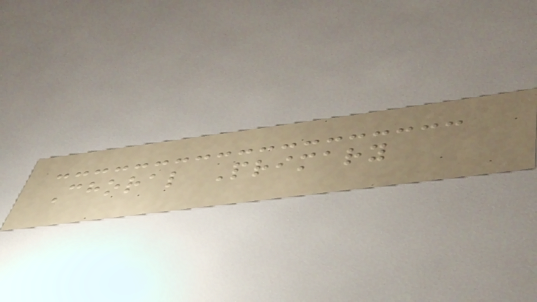Choral Primary
